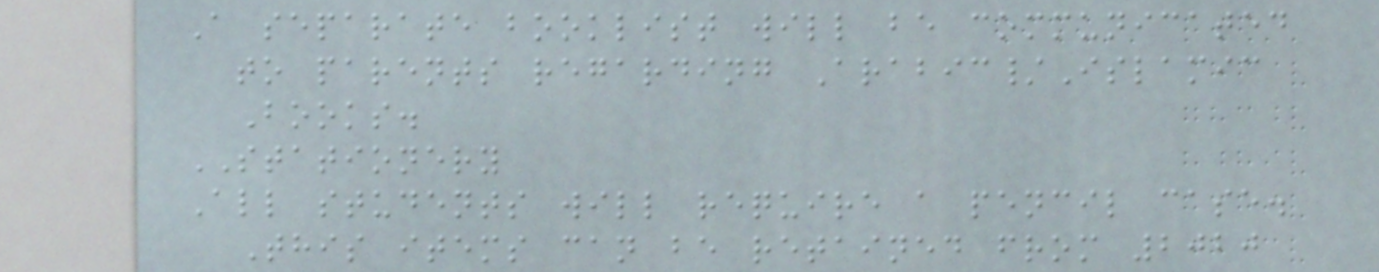A separate booklist will be communicated
to parents regarding Arabic/Islamic
Books.
STATIONERY
All students will require a pencil case.
This items can be retained from 2020
